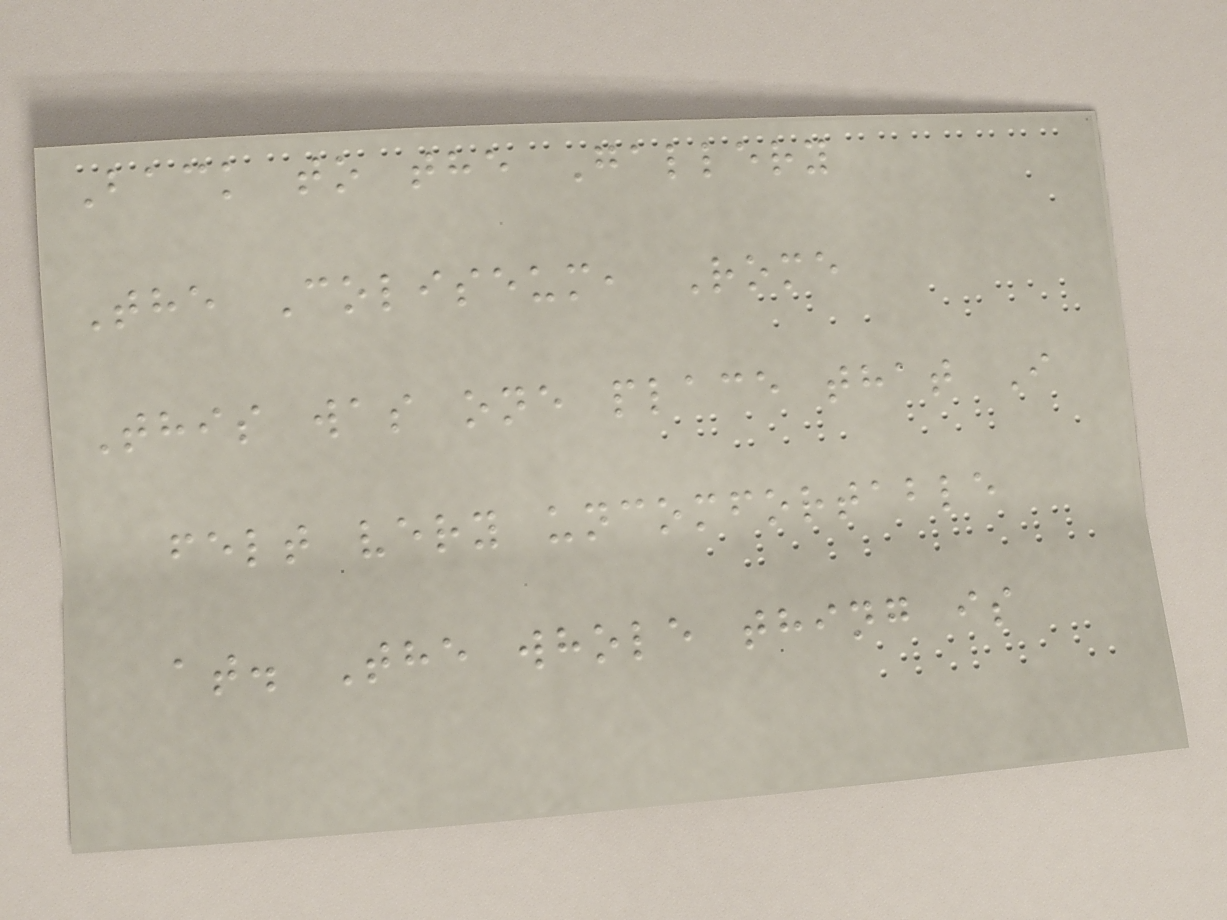Back to the Gallery
The Coliseum, Rome
This was one place that I
felt very uncomfortable
at. The whole thing is
